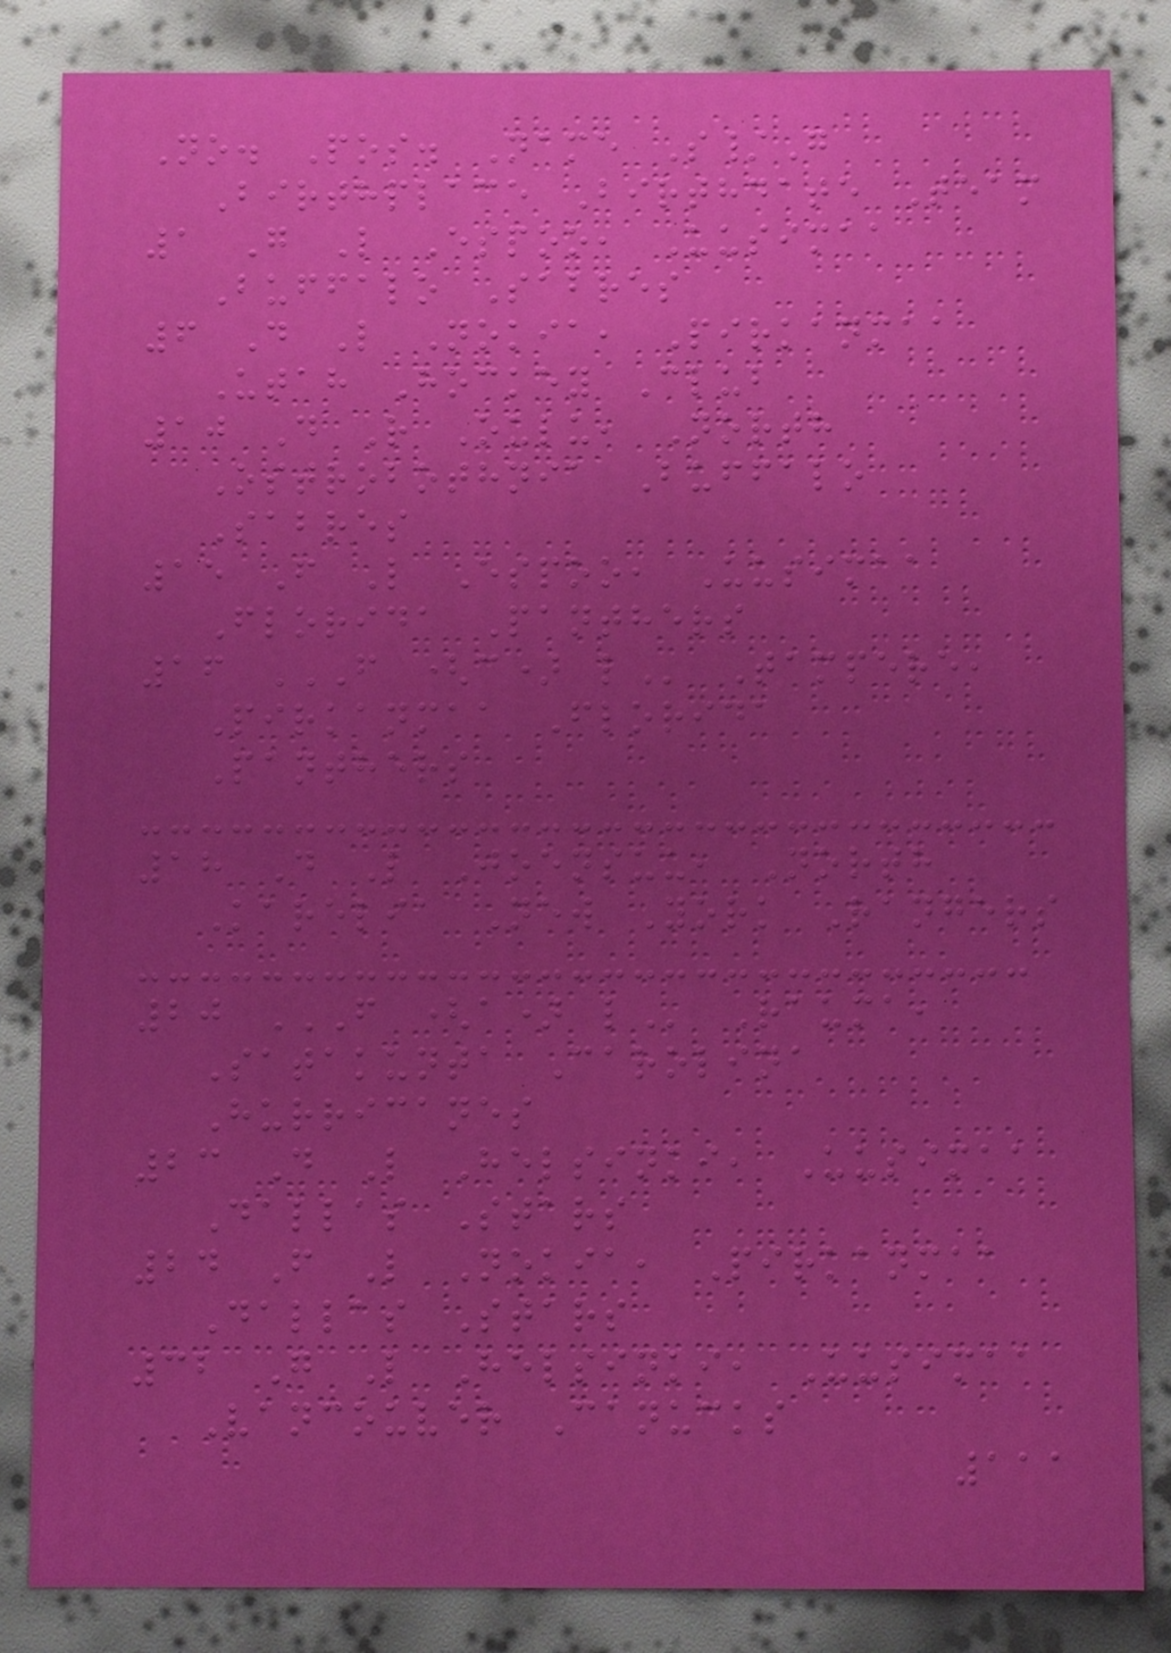No. Pos. Name S/G
Birthplace Birthdate Team
1 G L Espoo, Uusimaa
Buffalo Sabres
6 D L Nokia, Pirkanmaa
Utah Hockey Club
10 D R Oulu, North
Ostrobothnia Buffalo
Sabres
15 F L Espoo, Uusimaa
Florida Panthers
16 F (C) L Tampere,
Pirkanmaa Florida
Panthers
18 D L Joensuu, North
Karelia New York Rangers
20 F (A) L Rauma,
Satakunta Carolina
Hurricanes
23 D L Helsinki, Uusimaa
Dallas Stars
24 F L Nokia, Pirkanmaa
Dallas Stars
32 G L Helsinki, Uusimaa
Vancouver Canucks
111
